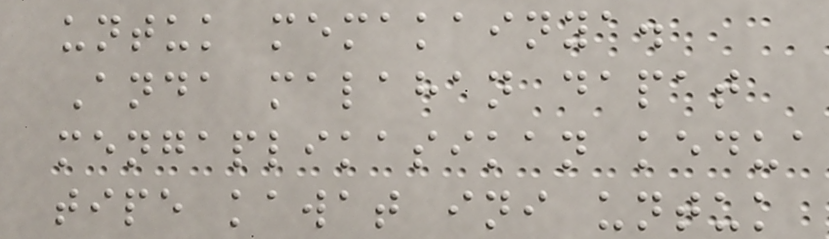untuk memakainya.
Anda malahan dapat
mengaplikasikan kedua
tipe kawat ini untuk
